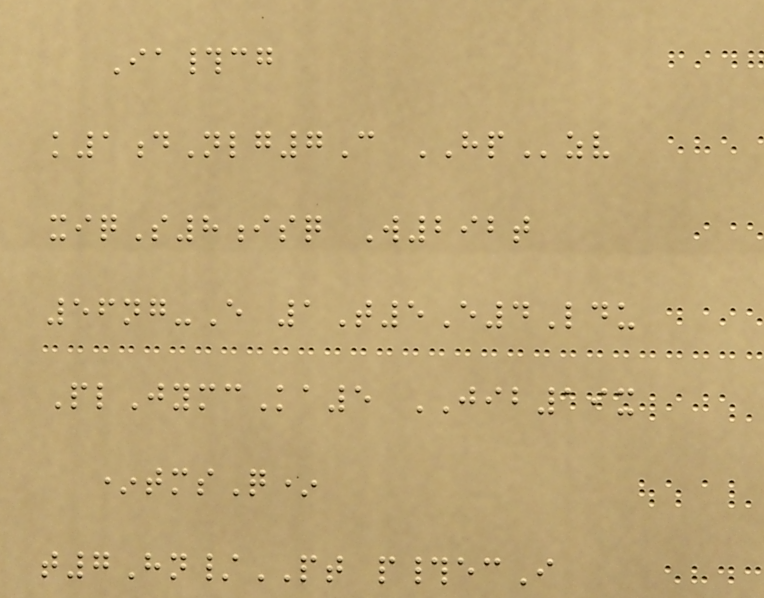Ia#cg
k1dNlg7C HPzv
xiqS8isq W292t
56ng-E 1T5E4Ldu
PlJymcKa5 JIB19x
*tmsQ*
t7Hn/PT p#ecI
